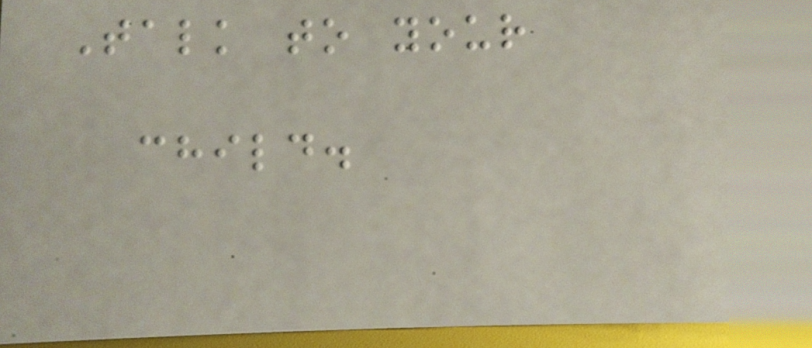Talk to your
child.
